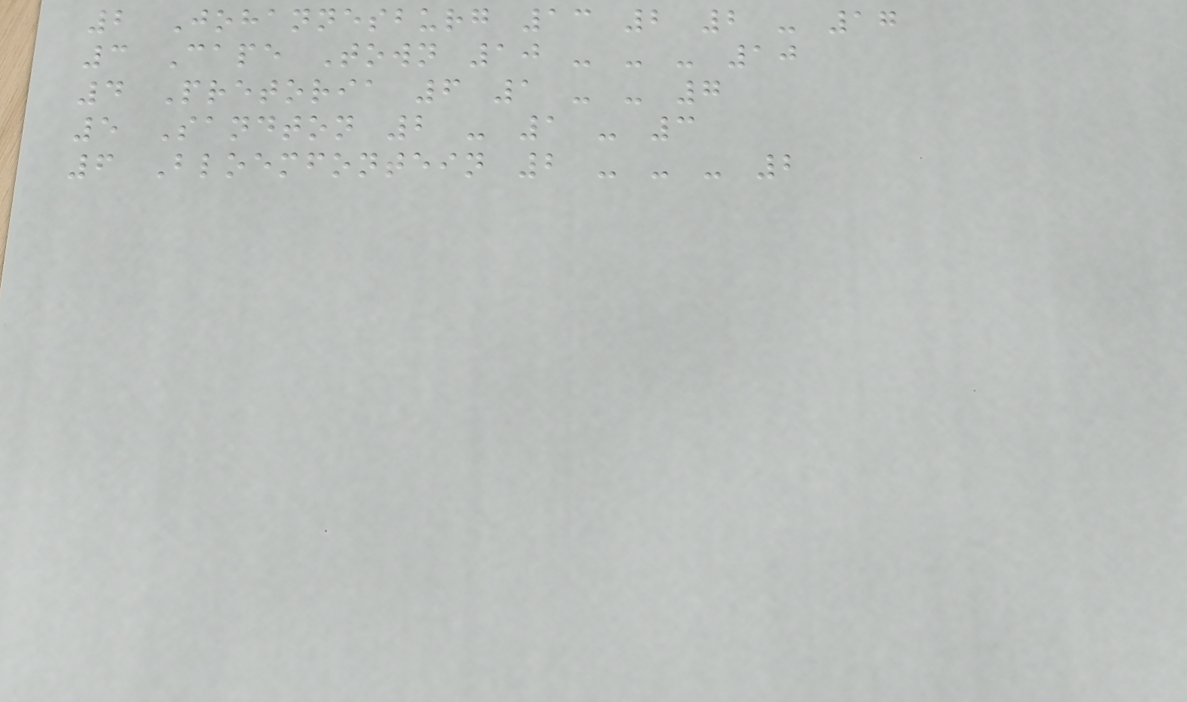2 Johannesburg 13 2 2 - 17
3 Cape Town 10 - - - 10
4 Pretoria 6 1 - - 7
5 Sandton 2 - 1 - 3
6 Bloemfontein 2 - - - 2
